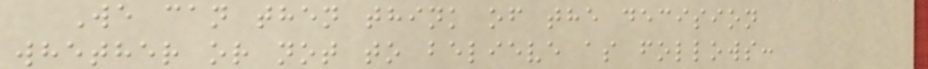We can then think of the decision
whether or not to believe as follows:
